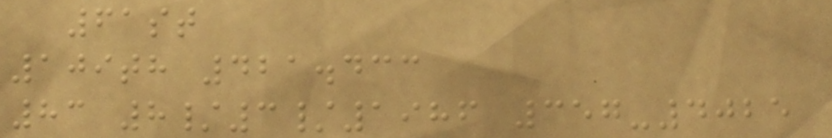61st
109th 421.433
83 8/3/1986 357-4025
